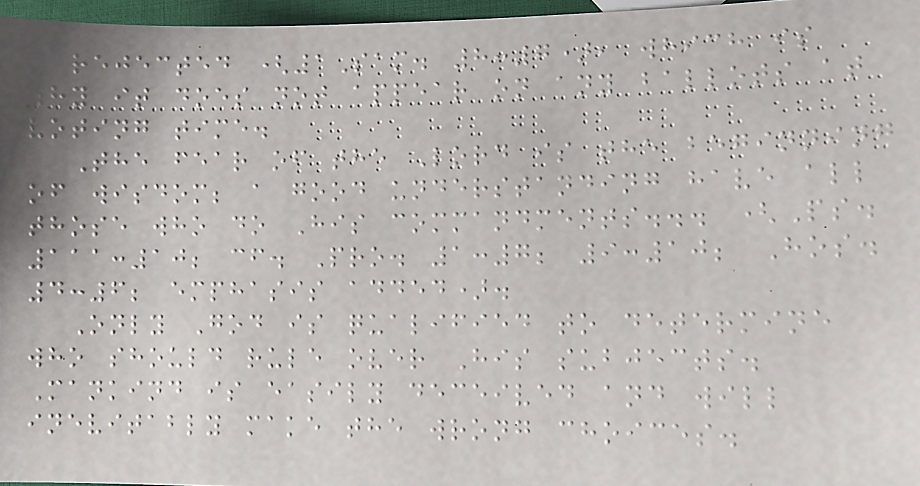rejected (1Sam. 8:7), which is
why it does not appear on any ballots at
voting time.
The fear of the Lord is the beginning
of wisdom; a good understanding have all
those who do His commandments... (Ps.
111:10; cf. Pro. 1:7; 9:10; Hos.
4:6; emphasis added).
Only God is qualified to determine
who should rule over His subjects.
Mankind is easily deceived and will
inevitably make the wrong choices.
